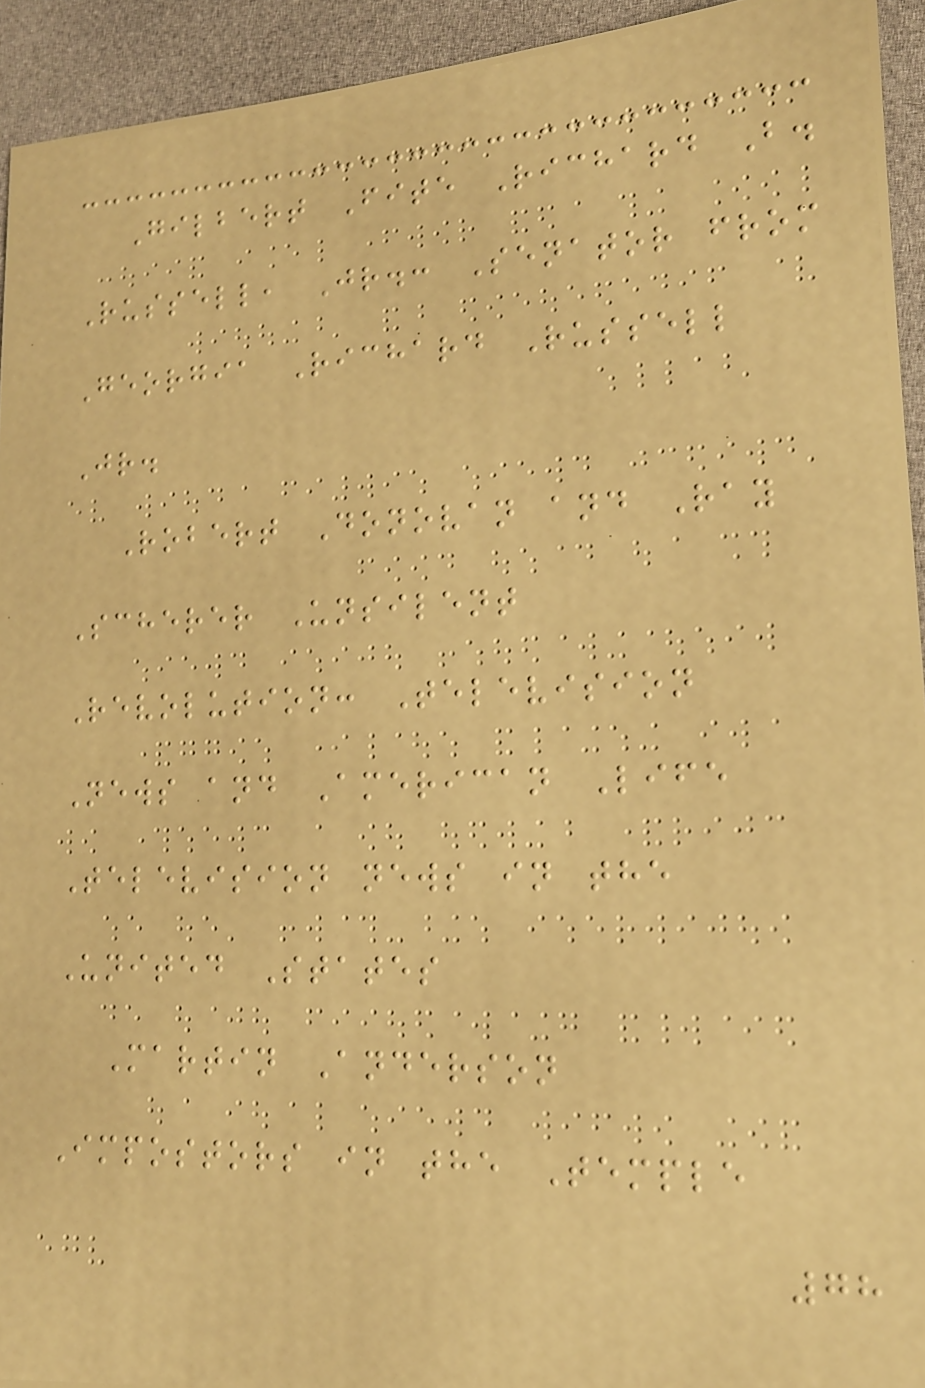Gilbert Fite Richard B.
Russell, Jr.: Senator from
Georgia Richard Russell
Jr.
Robert Donovan and Ray
Scherer Unsilent
Revolution: Television
News and American Life
Television news in the
United States
Martin Anderson
Impostors in the Temple
78
